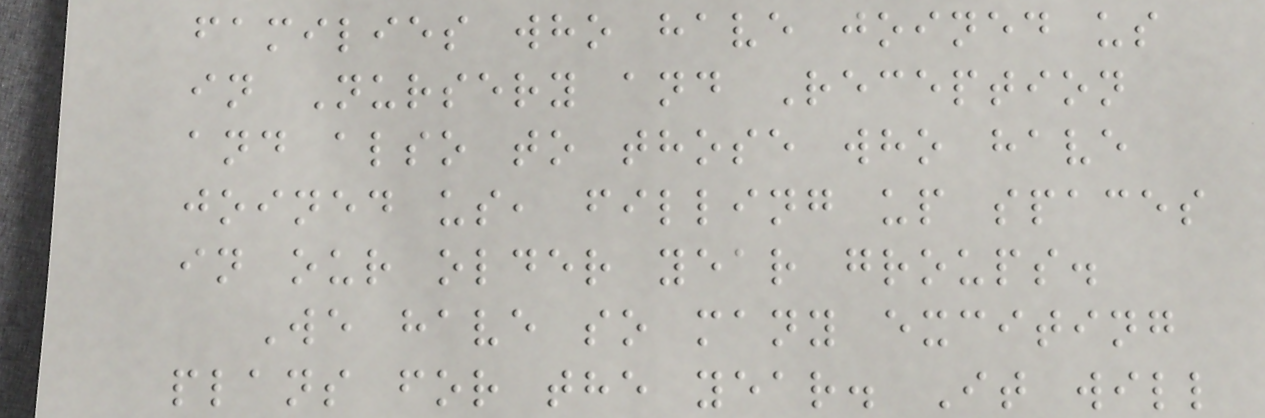families who have joined us
in Nursery and Reception
and also to those who have
joined us, filling up spaces
in our older year groups.
We have so many exciting
plans for the year. It will
